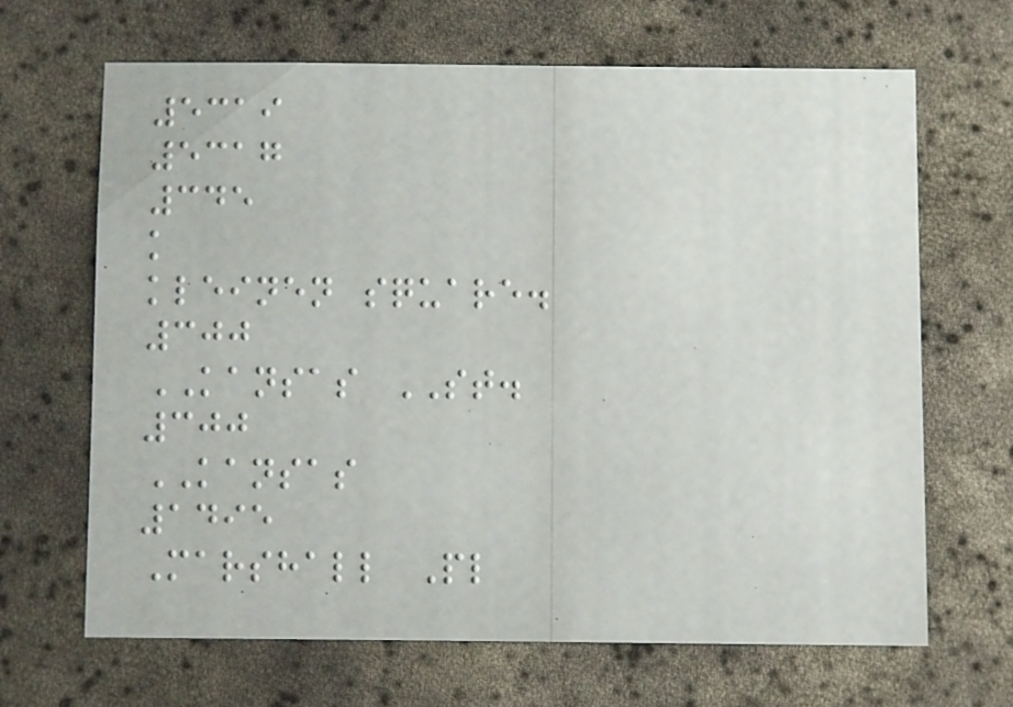5319
5317
345
k
kleinen square.
300
KANSAS ST.
300
KANSAS
1495
Marshall Pl
